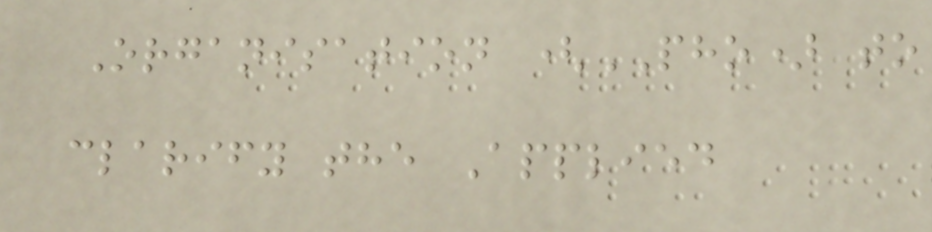Organisation (PHO) to
clarify the Applied
